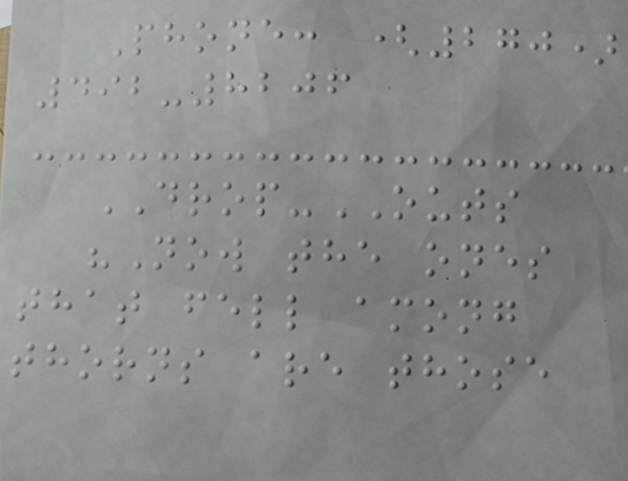Phone: (270)
492-8206
DROP-OUTS
"Now the ones
that fell among
thorns are those
